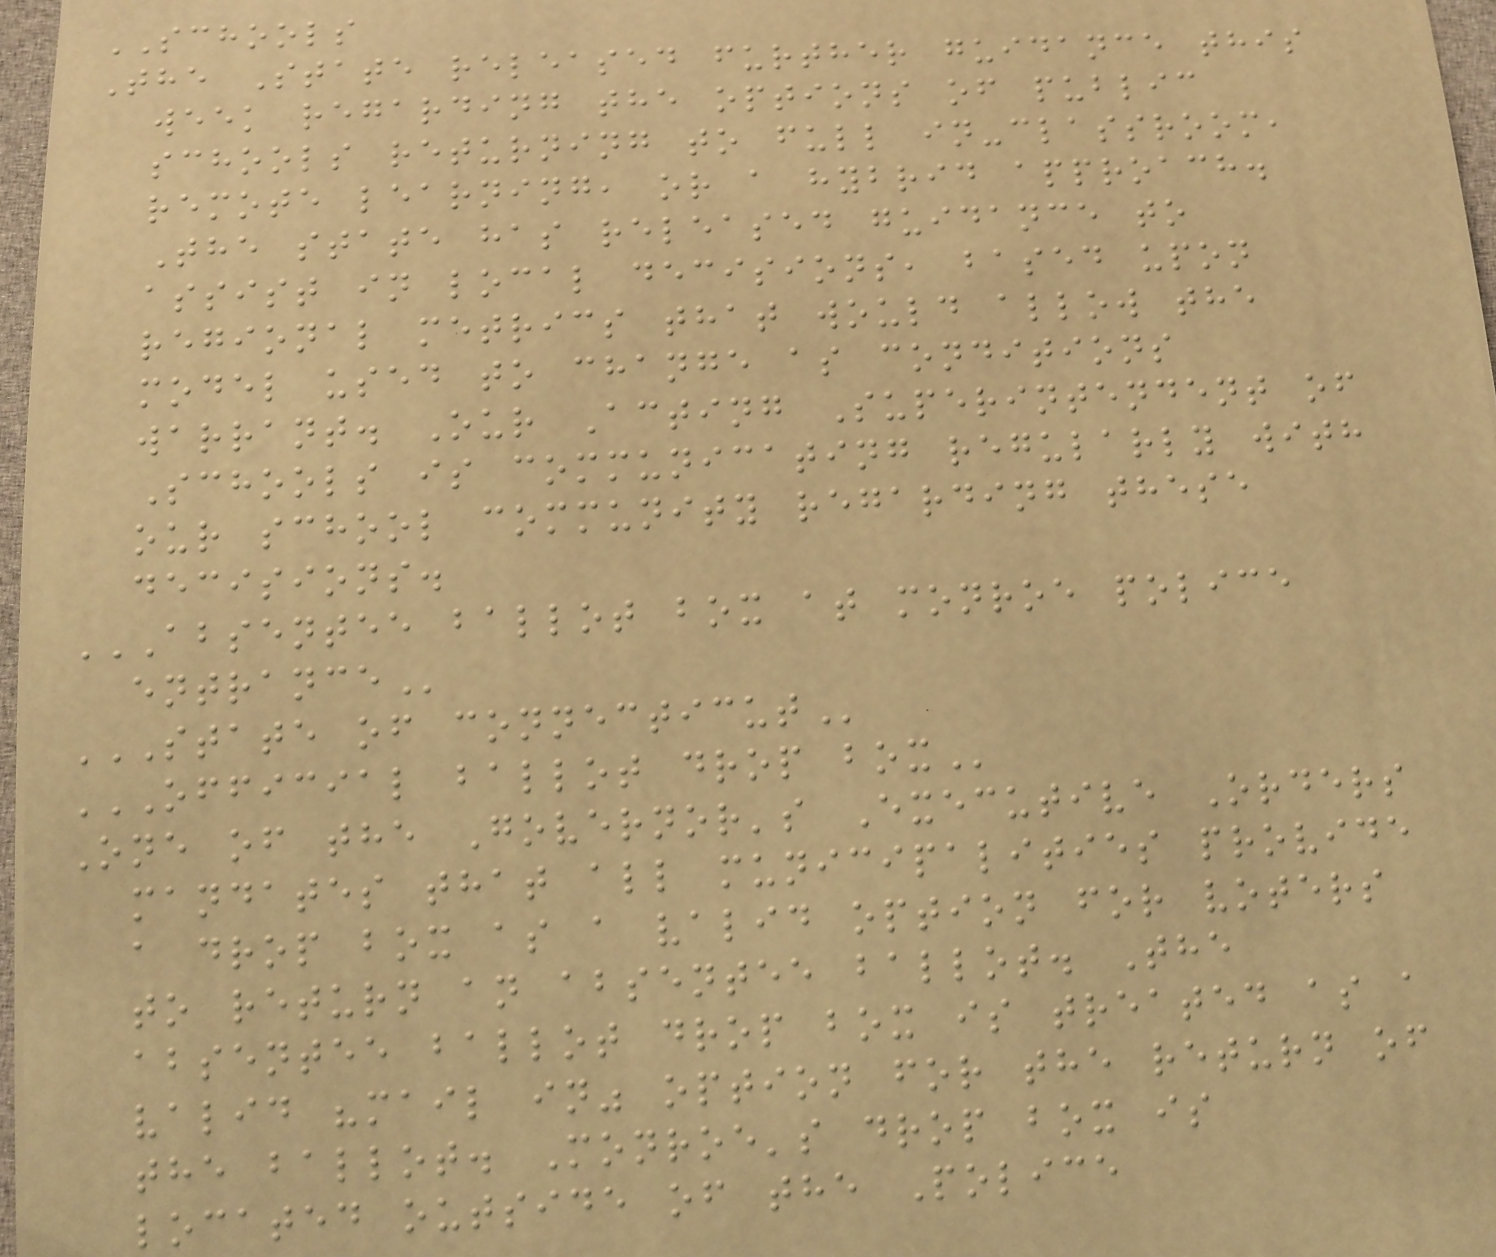SCHOOLS
The State released further guidance this
week regarding the options of public
schools returning to full in-classroom,
remote learning, or a hybrid approach.
The state has released guidance to
assist in local decisions, based upon
regional metrics that would allow the
model used to change as conditions
warrant. Our Acting Superintendent of
Schools is communicating regularly with
our school community regarding these
decisions.
ABSENTEE BALLOT BOX AT MONROE POLICE
ENTRANCE
STATE OF CONNECTICUT
OFFICIAL BALLOT DROP BOX
One of the Governor's Executive Orders
mandates that all municipalities provide
a drop box as a valid option for voters
to return an absentee ballot. The
absentee ballot drop box is treated as a
valid "mail in" option for the return of
the ballot. Monroe's drop box is
located outside of the Police
